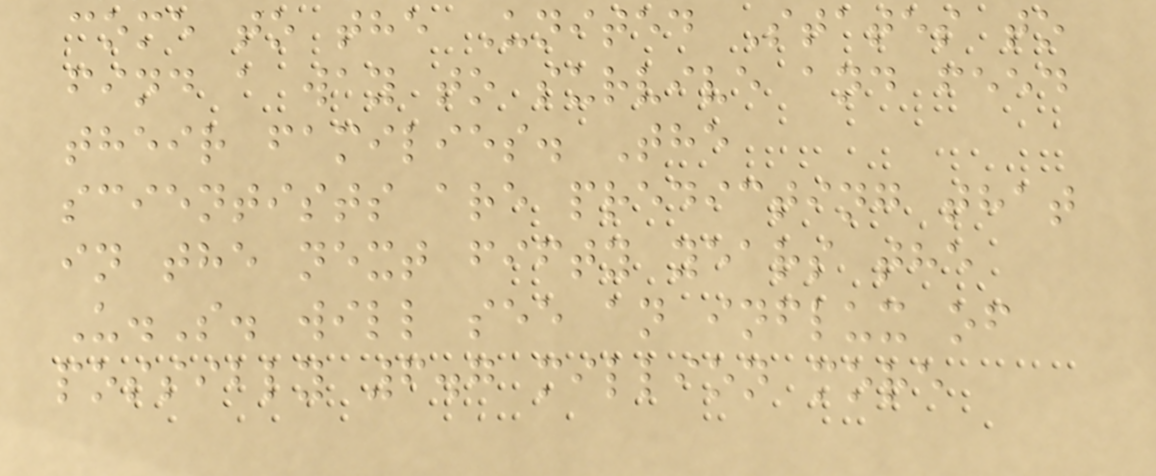come to the United States to
find a way to survive and feed
their families. The
scientists are predicting that
in the next fifty years the
U.S. will see an influx of
possibly 6.7 million more
